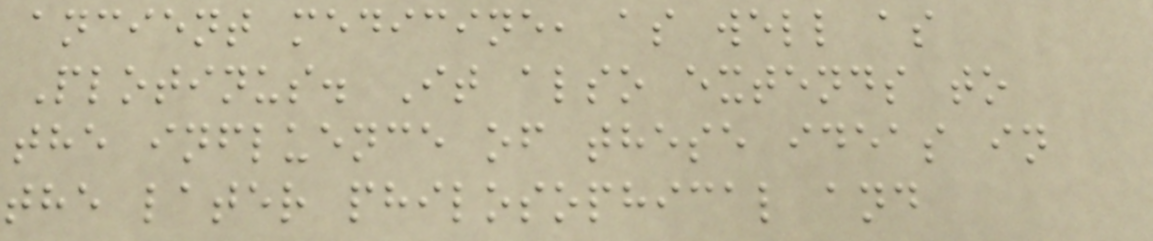ancient medicine, as well as
Plotinus. It also extends to
the influence of these ideas in
the later philosophical and
